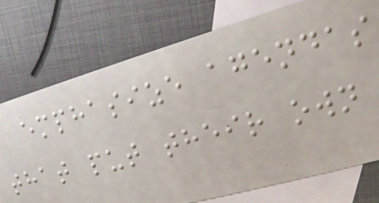emphasize agendas
that put their own
